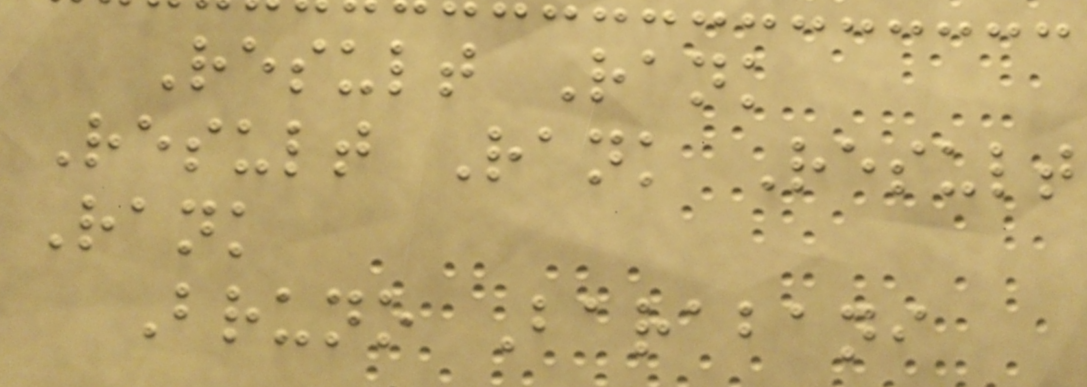Result Rank
Result Rank Result
Rank
Bruno Barabani
